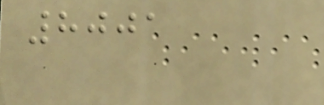8001
